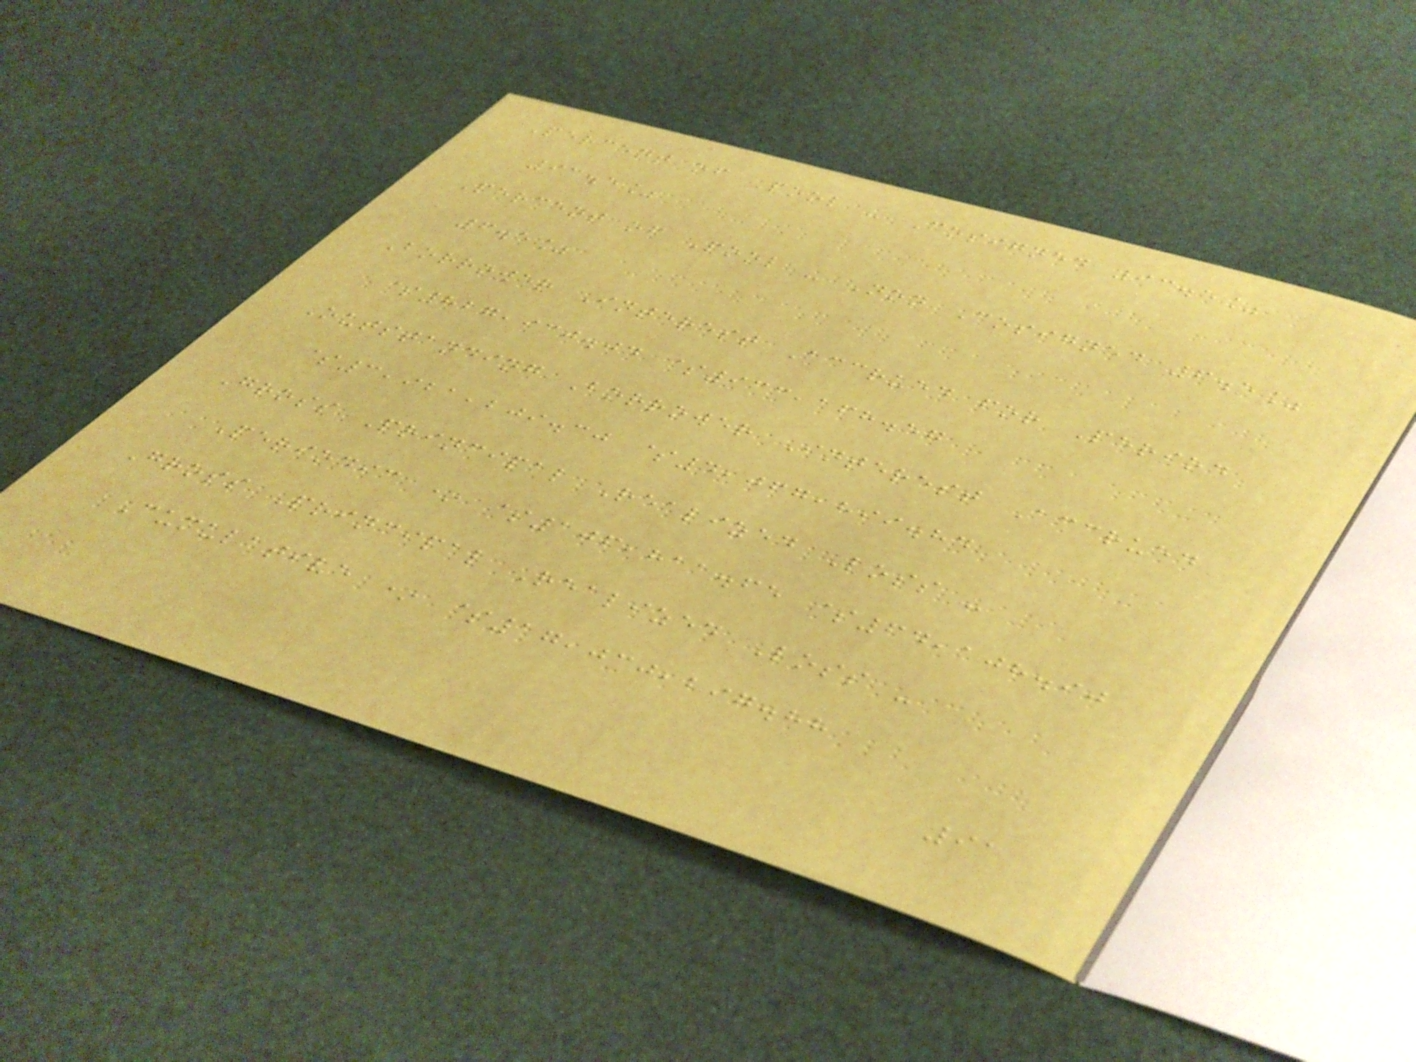Percent of Pool - Cosigned 93.5%
93.5%
Percent of Pool - Non Cosigned 6.5%
6.5%
Borrower Interest Accrued for Period
$827,930.04 $933,168.57
Outstanding Borrower Interest Accrued
$3,921,209.30 $4,067,899.84
Gross Principal Realized Loss -
Periodic * $106,811.65 $64,108.90
Gross Principal Realized Loss -
Cumulative * $17,030,297.88
91
